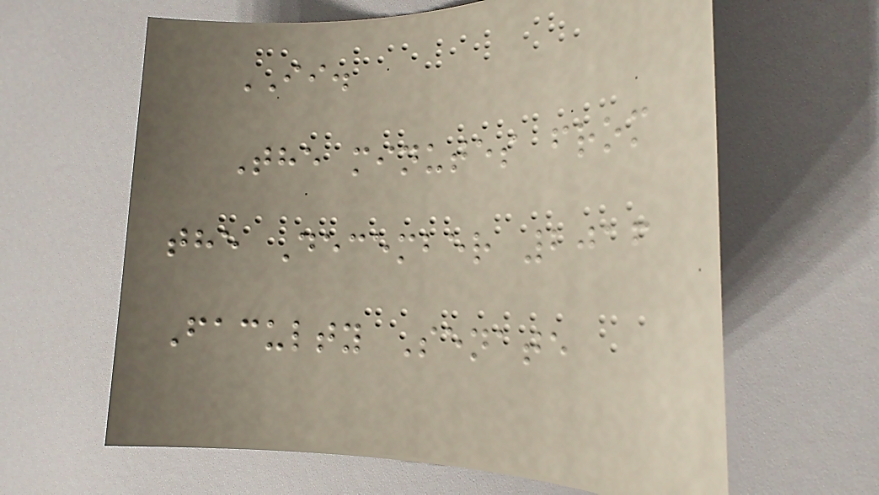II.
The minutes from
the December 2016
Faculty Senate
